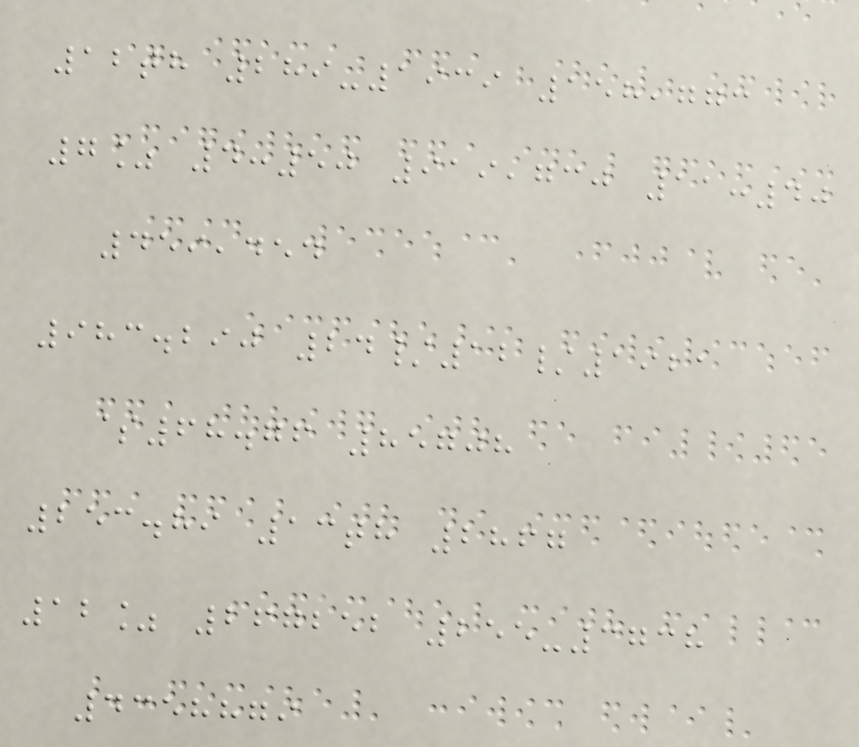12th 289-1939 158,773
7% 4:50 919,730 11:40
459,454
983.290 24/12/1921
$68.76 85708
253.89 13th 2867
12% 267252 255-3738
4358879
